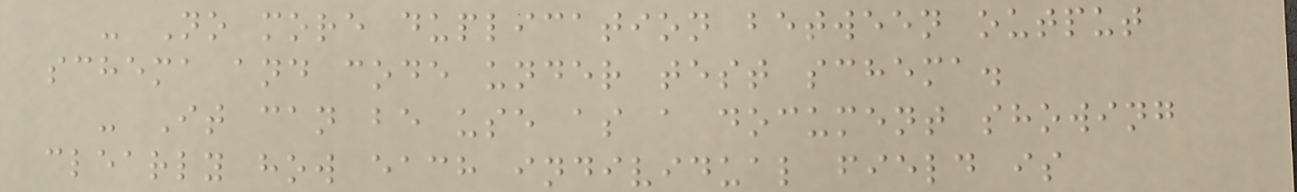- No more duplication between output
schema and code under test schema.
- It can be use as a document showing
clearly how each individual field is
